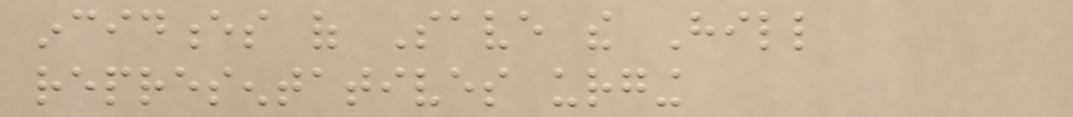incidences of Save the Hill
representatives urging
